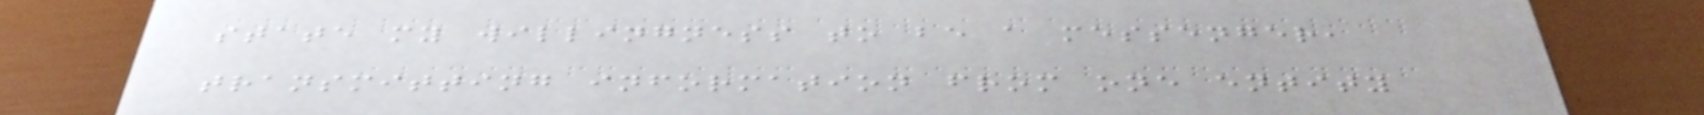state my willingness to be a messenger,
transmitting information from one entity
